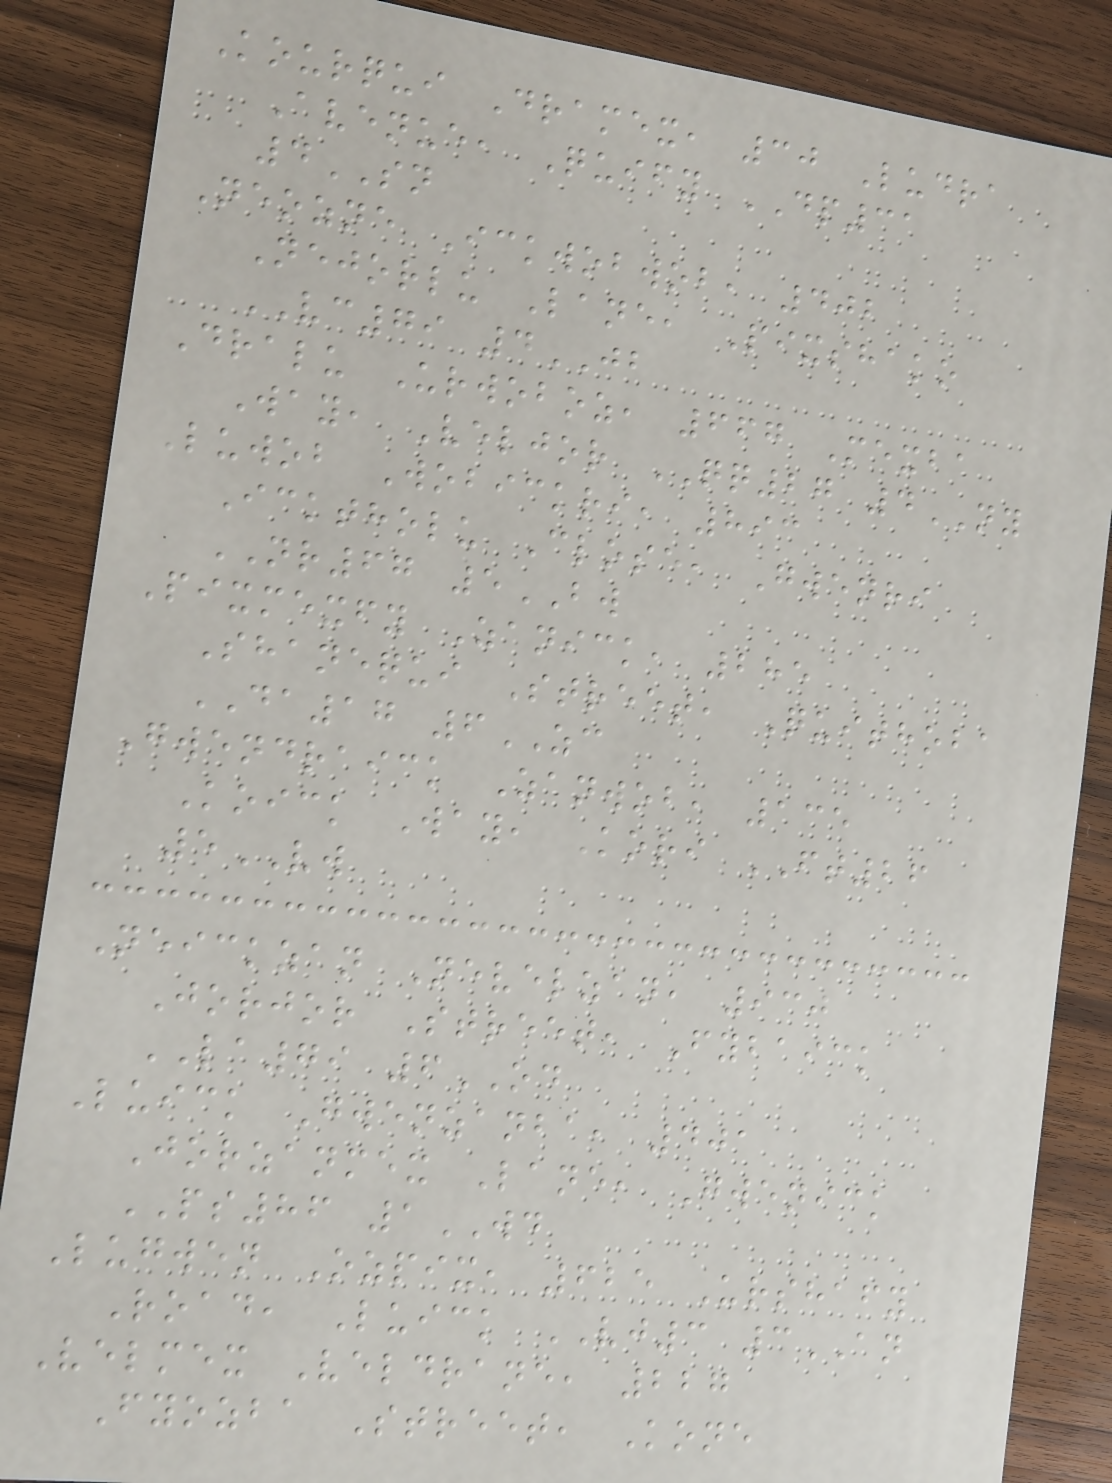Kourqui Dramex, 30 Ludra
Avenue, Quify DP31
4SN
Neozne Ickwobwob, 402
Nejorlu Lane, Pixshako
VC79 4JB
Dralu Urwoboz, 667 Mexba
Way, Veljor QQ27 4NY
Luwob Wobickri, 893
Icktholu Close, Gwenri
NR67 5BW
Pixmexfy Zanick, 285
Shanequi Street, Quithoba
DA17 6ZC
Gwendraick Zanwob, 135
Koick Way, Kori FT26
5VW
Neickzan Nevelzan, 930
Jorjor Street, Fybaick
LA79 6OD
Luick Gwenzanba, 401
Jorzanmex Lane, Gwenick
PS86 1WD
Lugwen Ozpix, 625 Urshafy
Road, Luick VJ3 3AN
Velmex Veldrane, 227
Fyozba Street, Kone
